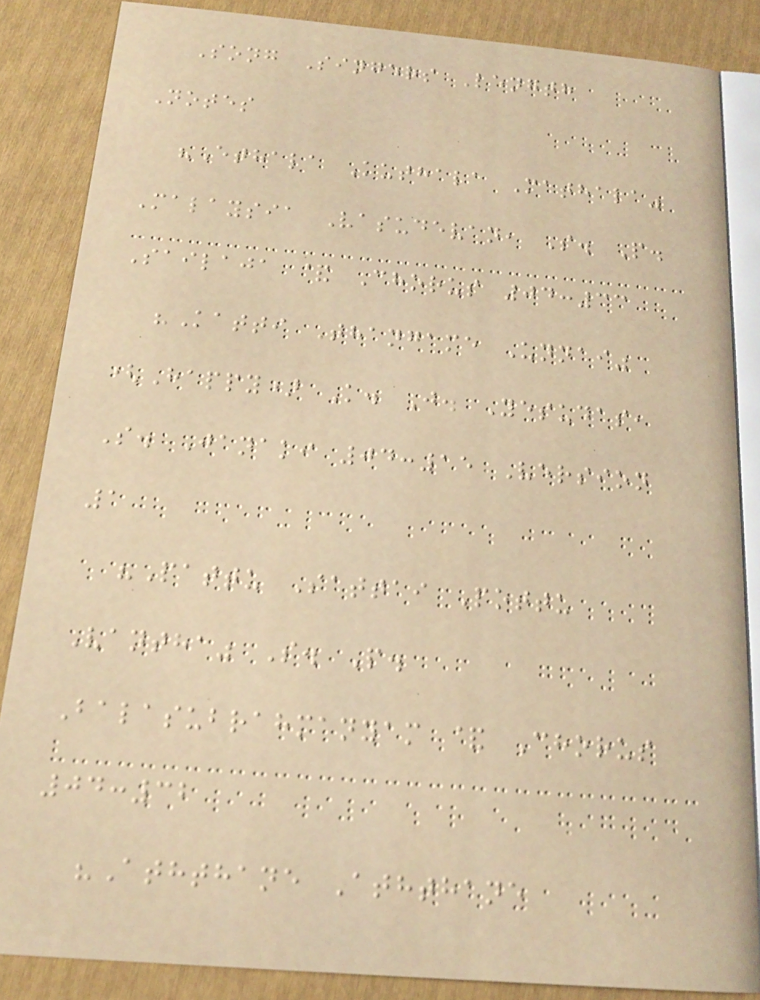Song Singers Length
Notes
"Ethala Kuthala Mathala"
Malaysia Vasudevan, S. P.
Sailaja & Chorus 04:33
"Katti Thangame Unnai"
(Happy) K. J. Yesudas,
S. Janaki 04:15 Version
1
"Pattu Sattai Pottu
Vantha" S. P.
Balasubrahmanyam & Chorus
04:32
"Aththane Aththane
